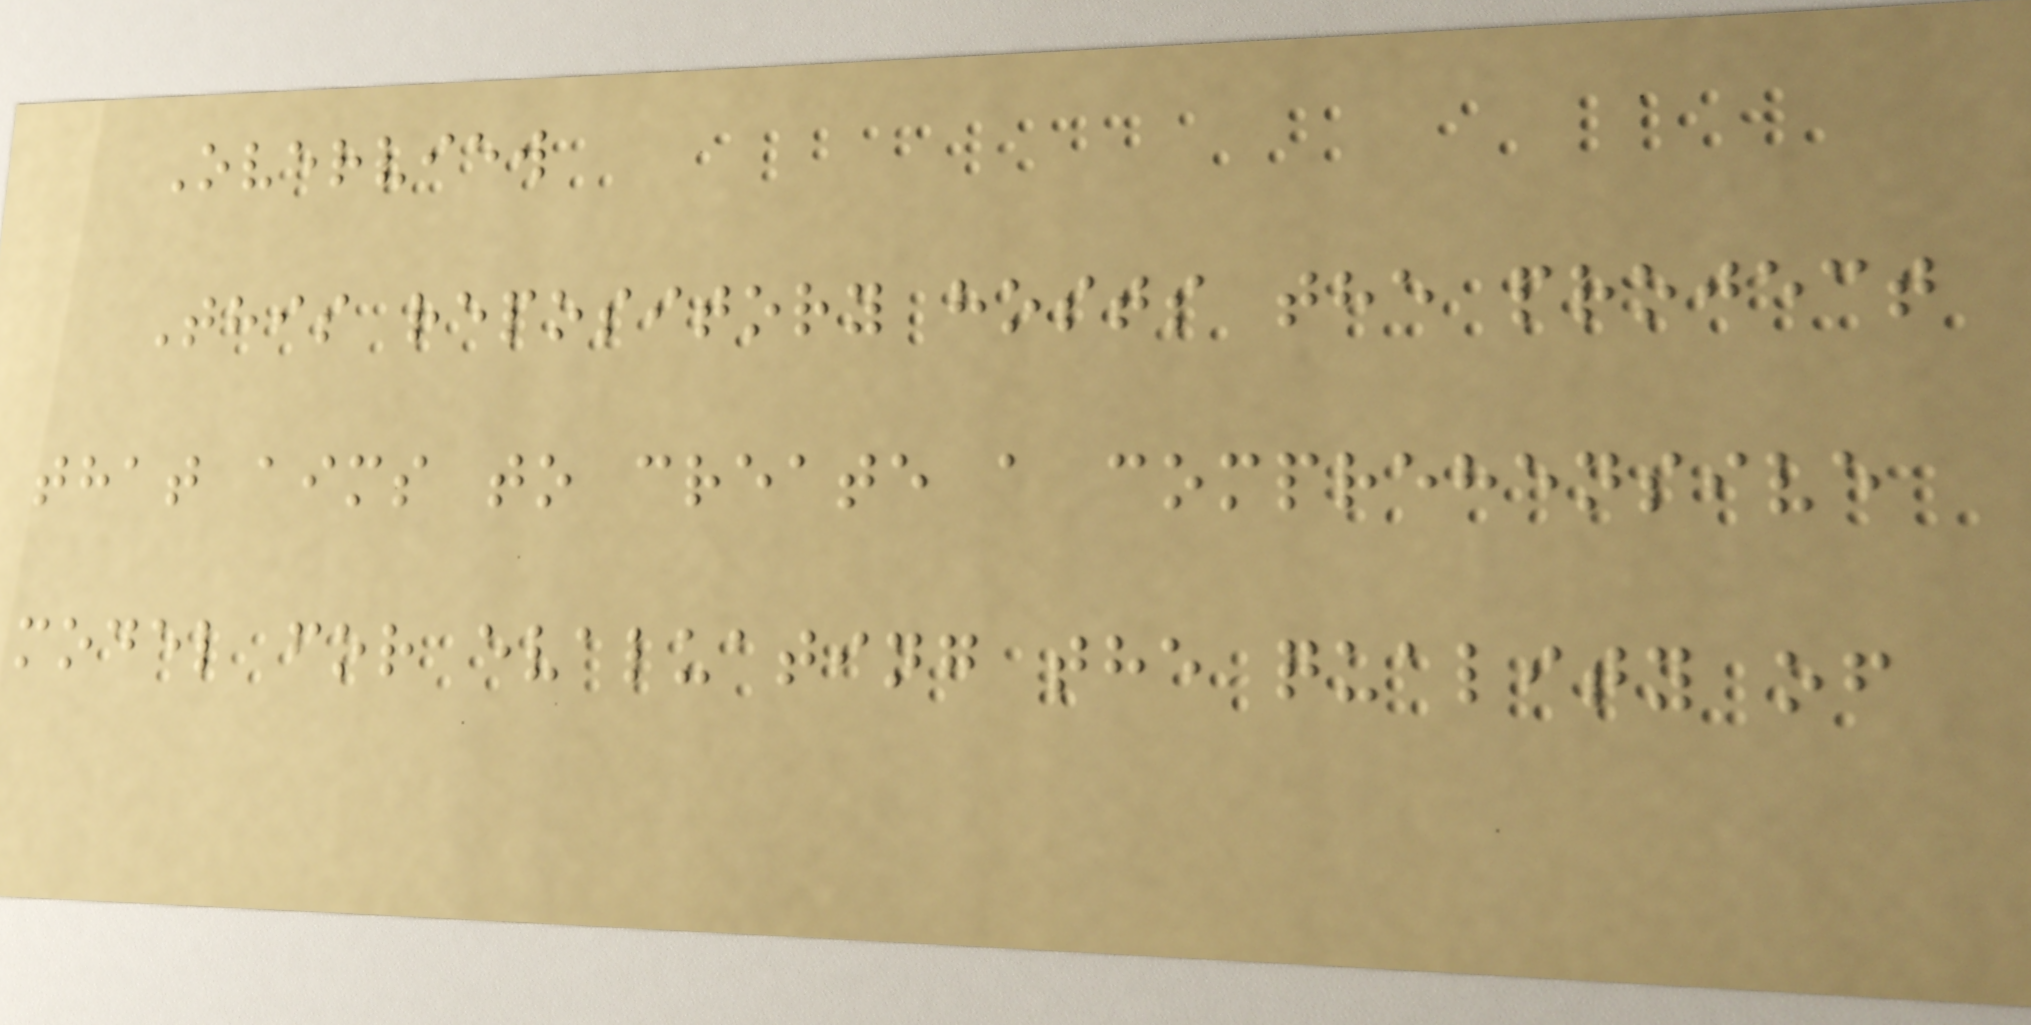Overview
This repository hosts the project
that aims to create a comprehensive
model for evaluating the quality of
